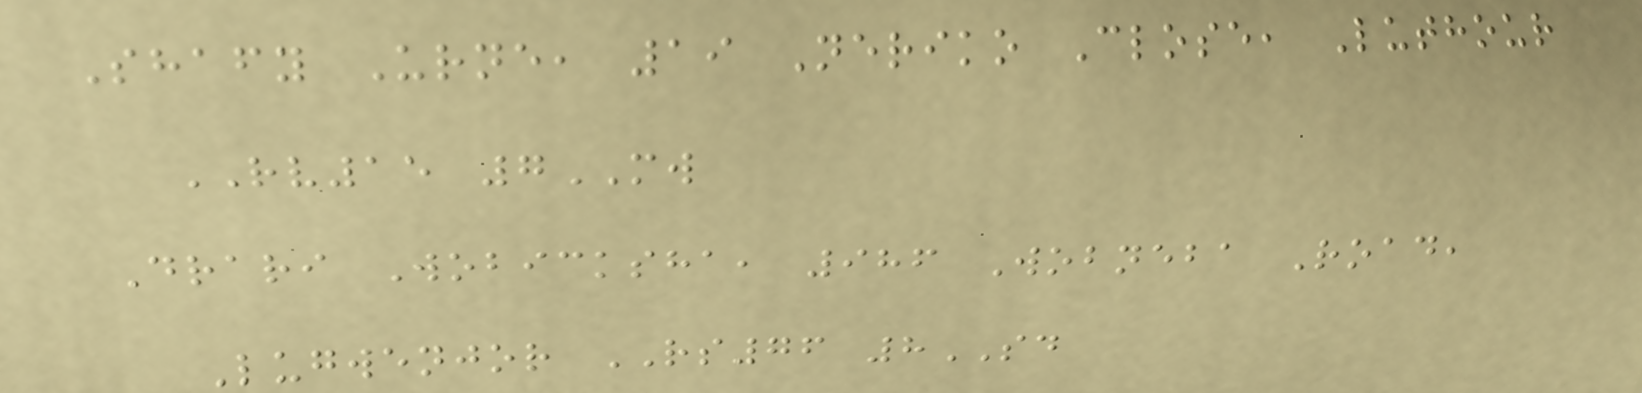Shafy Urne, 19 Neriko Close, Luthour
RV15 7MW
Drari Wobicksha, 986 Wobneba Road,
Lugwenjor RS76 8SD
